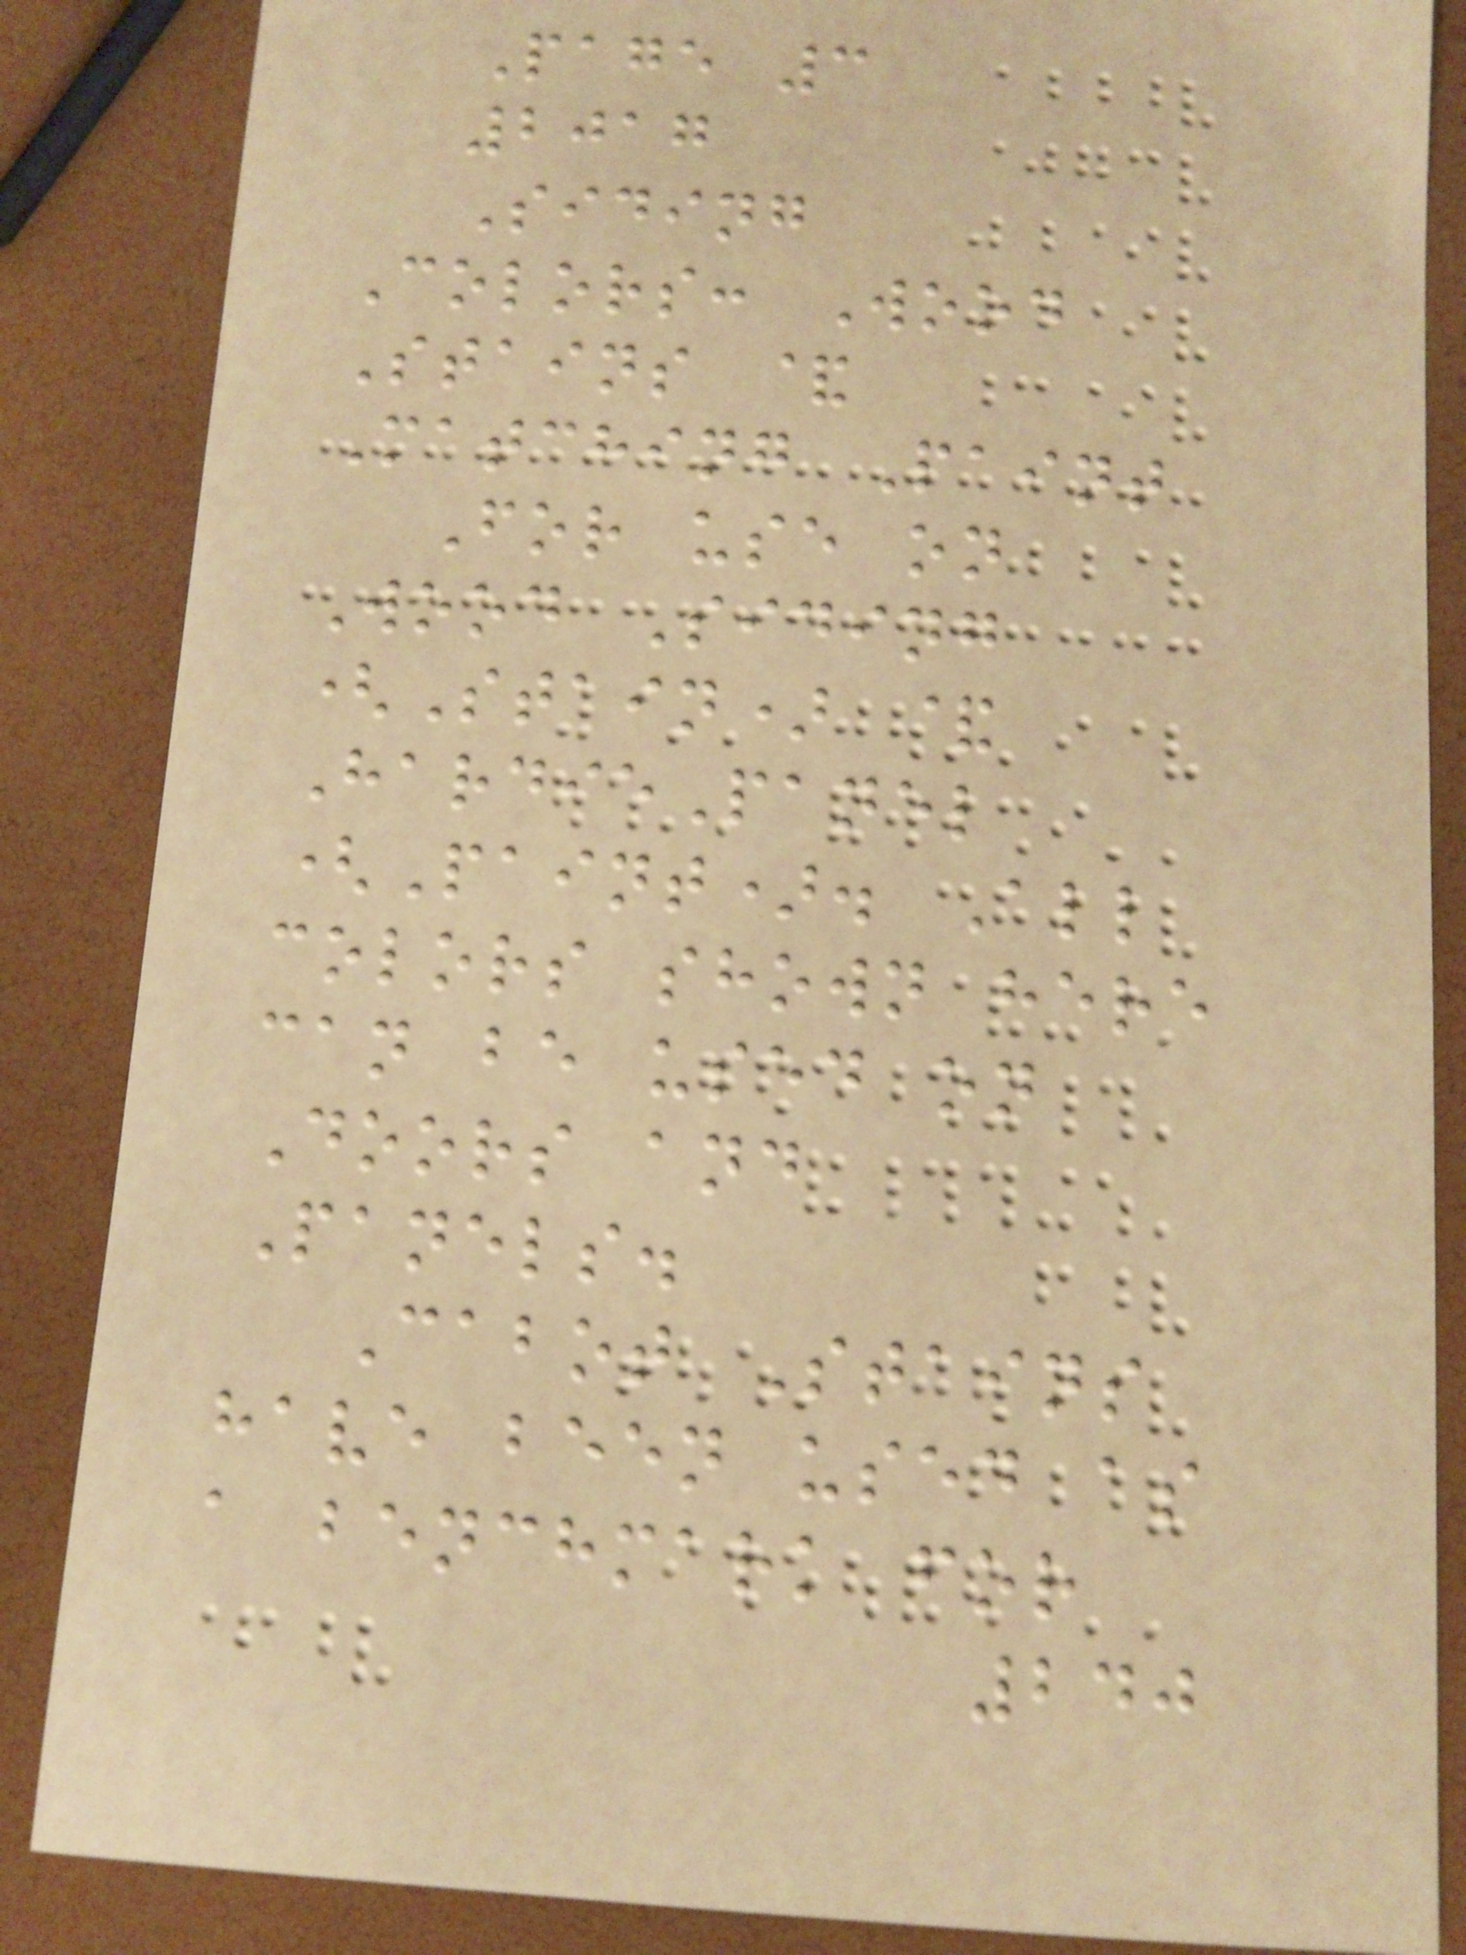Page 3
2017
Siding
Colors: Wood
Stains &
Matching Paint
For use on
Wood Siding
(Stain) &
HardiePanel
(Paint). All
colors shown here
can be used on
Doors and
Panels.
Cabot Stains
have been used as
a benchmark for
240
